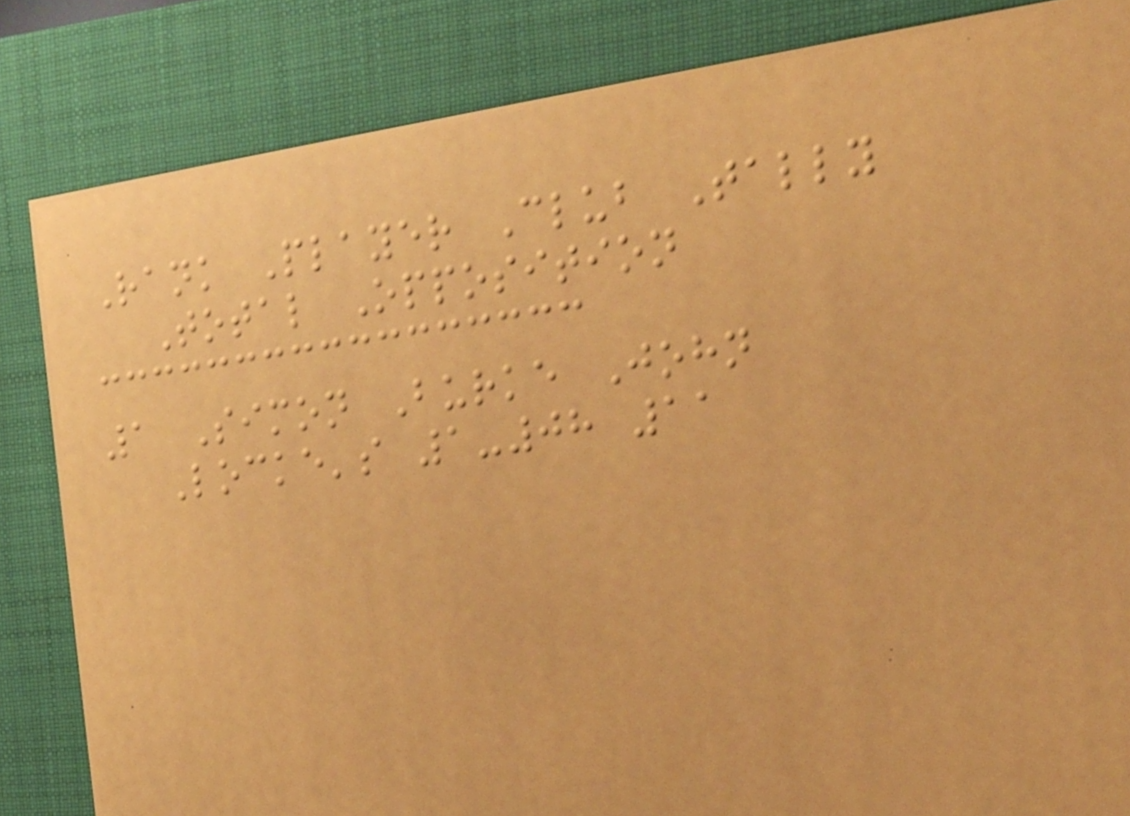Rank Player Club Tally
Total Opposition
1 Simon Burke John
Locke's 1-08 11
